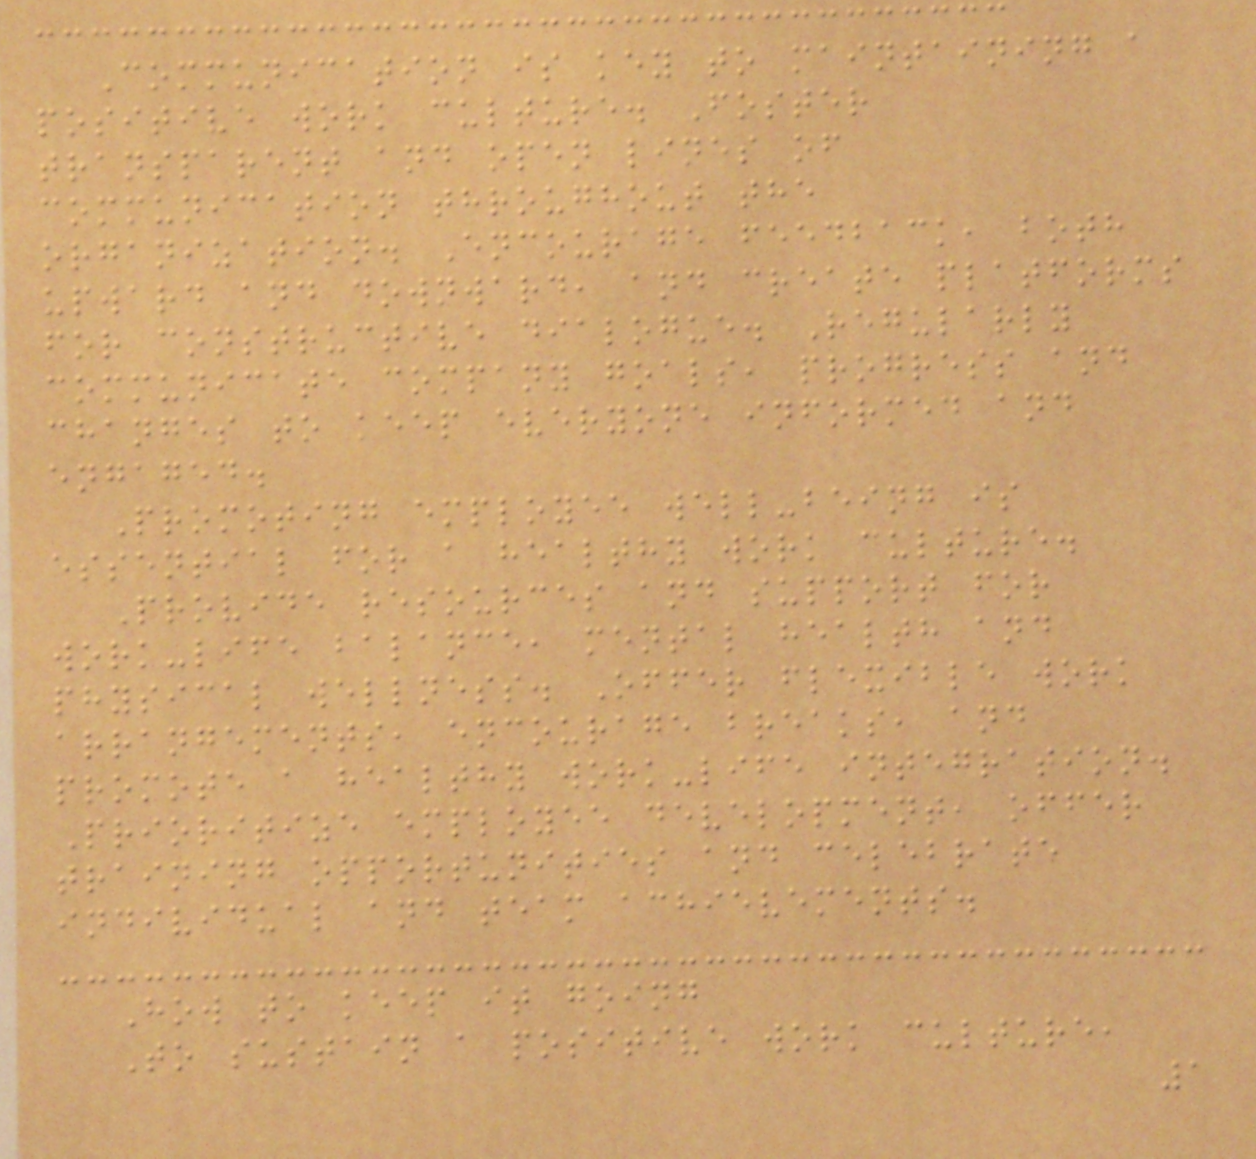Communication is key to maintaining a
positive work culture. Foster
transparent and open lines of
communication throughout the
organization. Encourage feedback, both
upward and downward, and create platforms
for constructive dialogue. Regularly
communicate company goals, progress and
changes to keep everyone informed and
engaged.
Promoting employee well-being is
essential for a healthy work culture.
Provide resources and support for
work-life balance, mental health and
physical wellness. Offer flexible work
arrangements, encourage breaks, and
promote a healthy work-life integration.
Prioritize employee development, offer
training opportunities and celebrate
individual and team achievements.
How to keep it going
To sustain a positive work culture,
1
